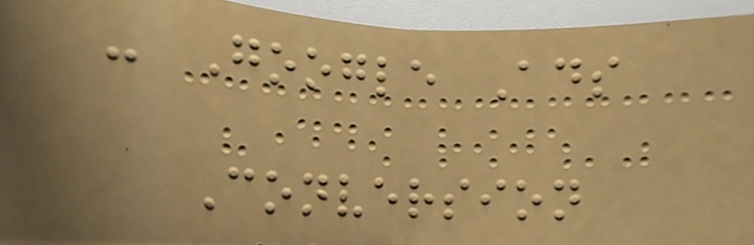- Google Ads
Conversion
